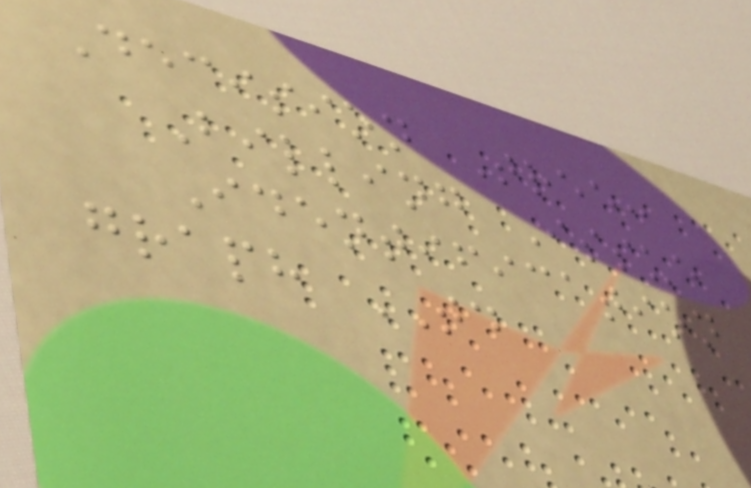Decision Tree:
Billing Issue
Identification
graph TD
